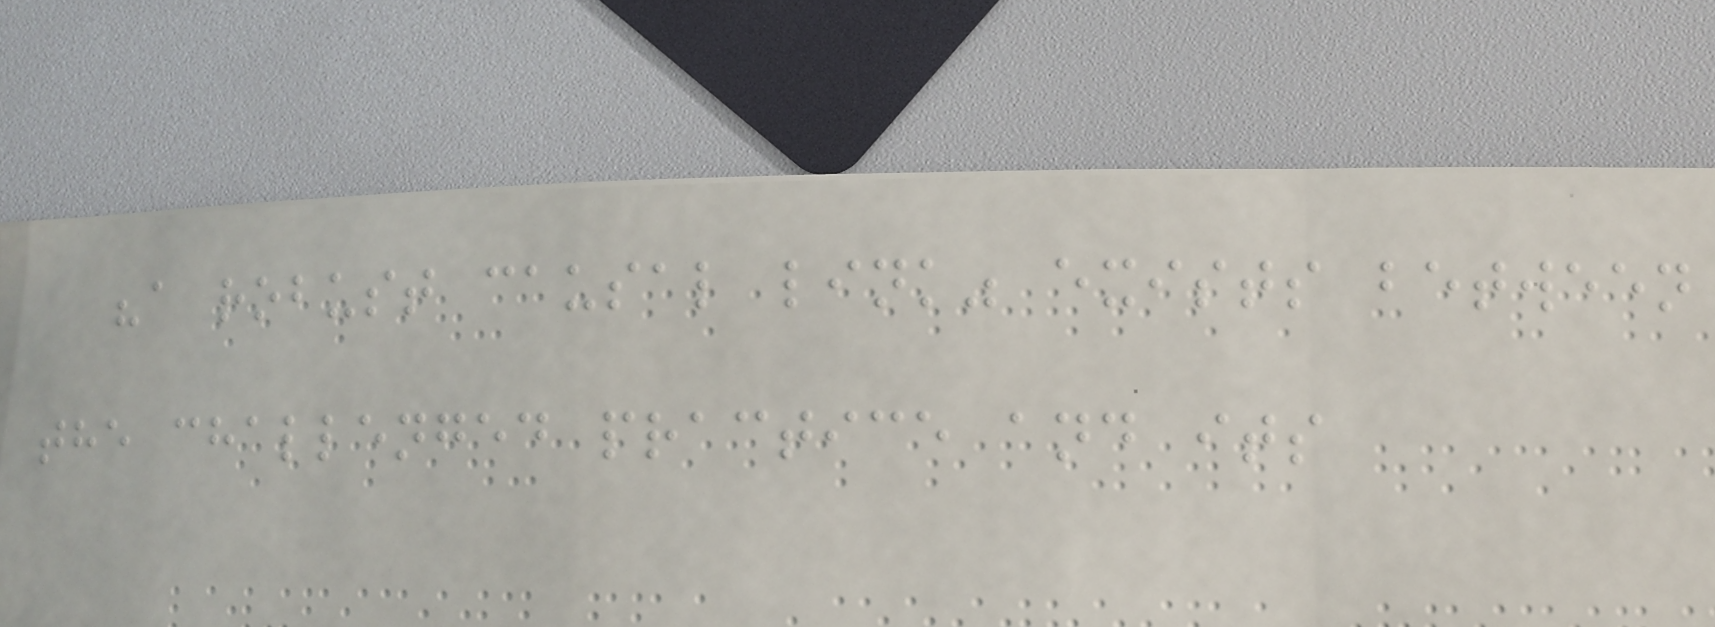"a robust causal link" exists between
the challenged practice and its
